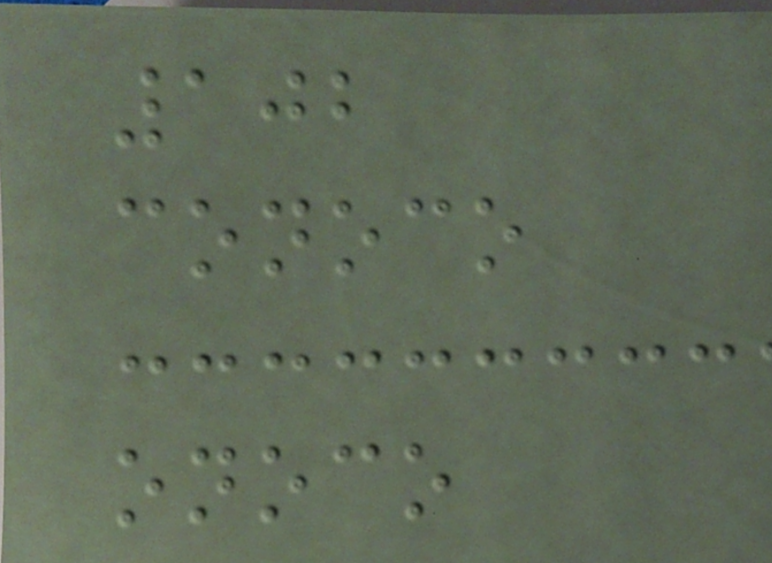102
conoco
onoco
